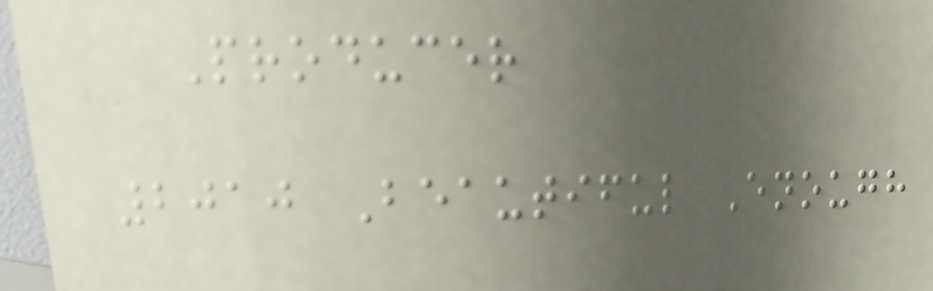Producer
2010 Beautiful Enough
